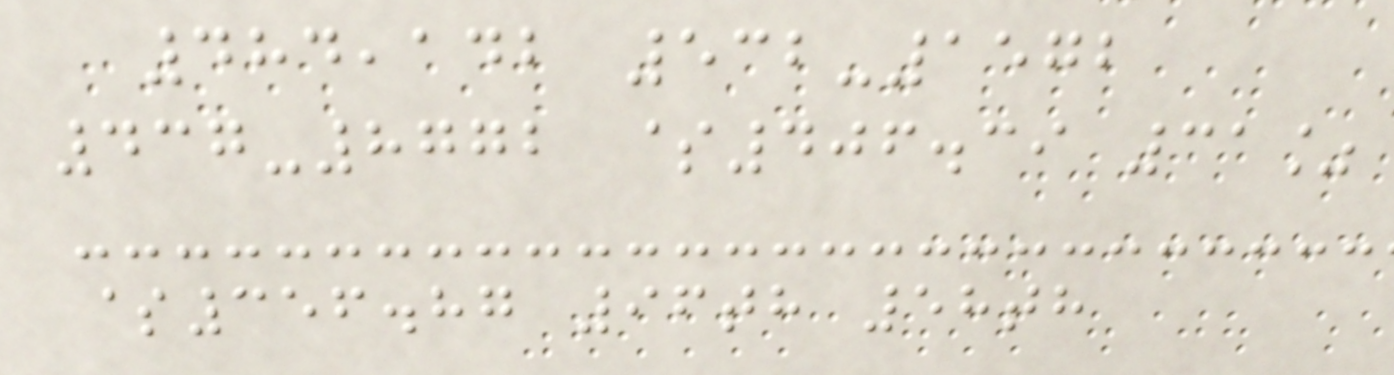484,142 532-1572
437-8772 $406.39 31%
$356.87 96th 58th
